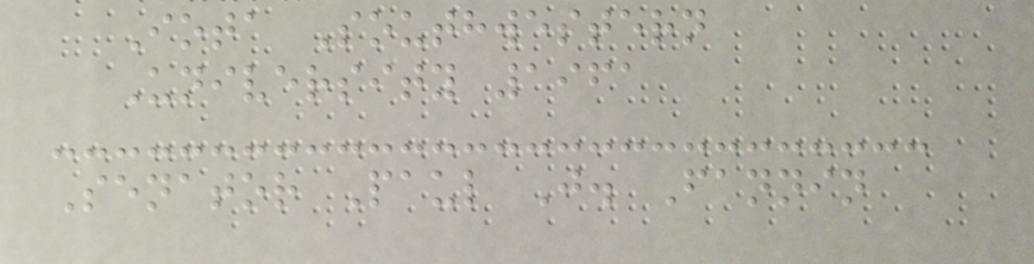Iota Southwestern
University 1961
Senator Paul J. Fannin
